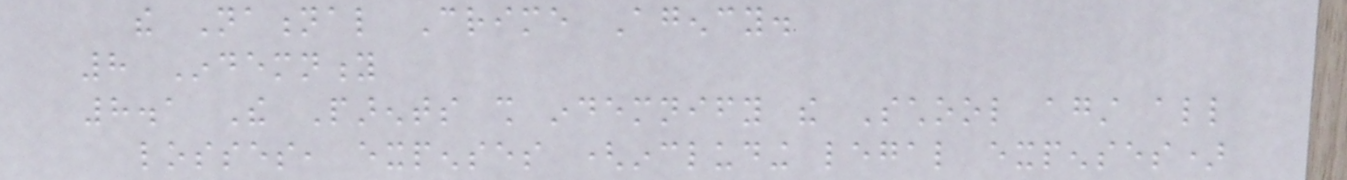the National Crime Agency.
8 Indemnity
8.1 The Parents shall indemnify the School against all
losses, expenses (including legal expenses)
